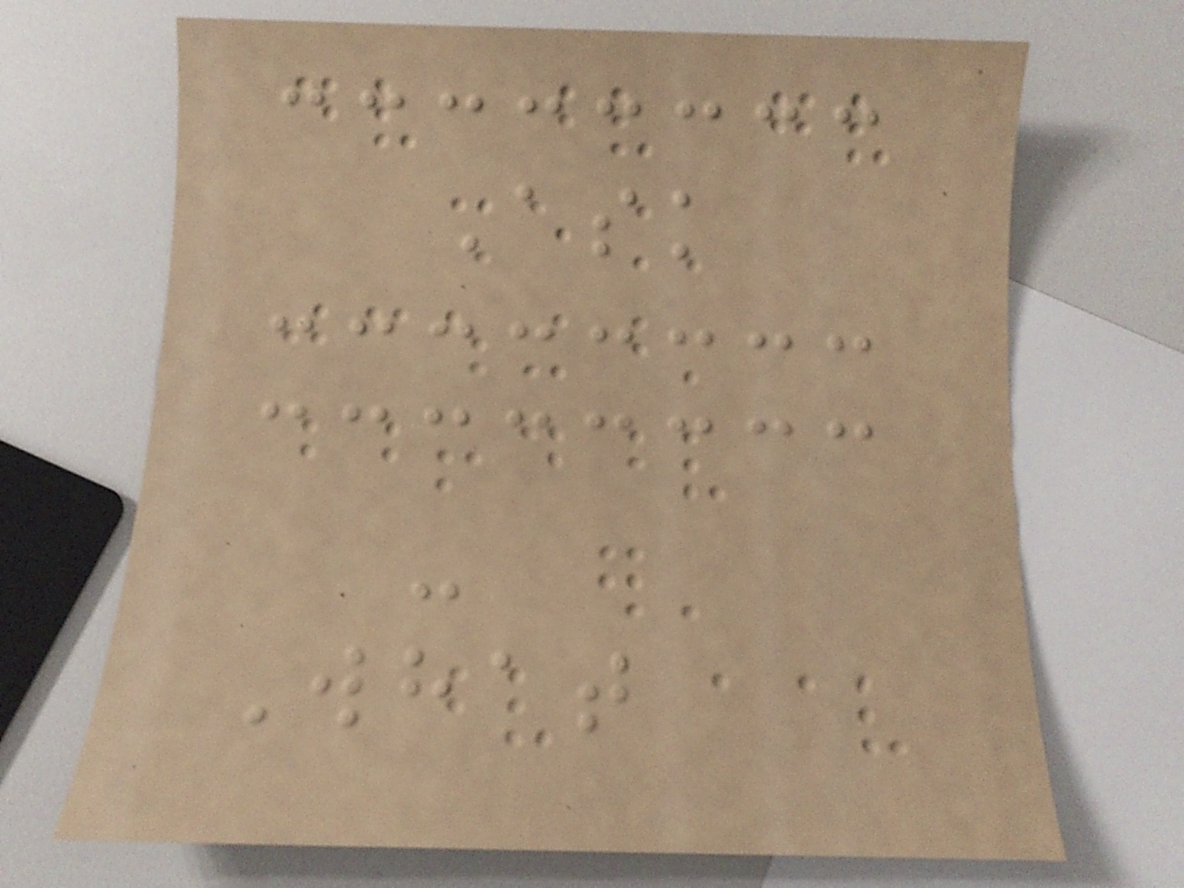Ask
-
What
